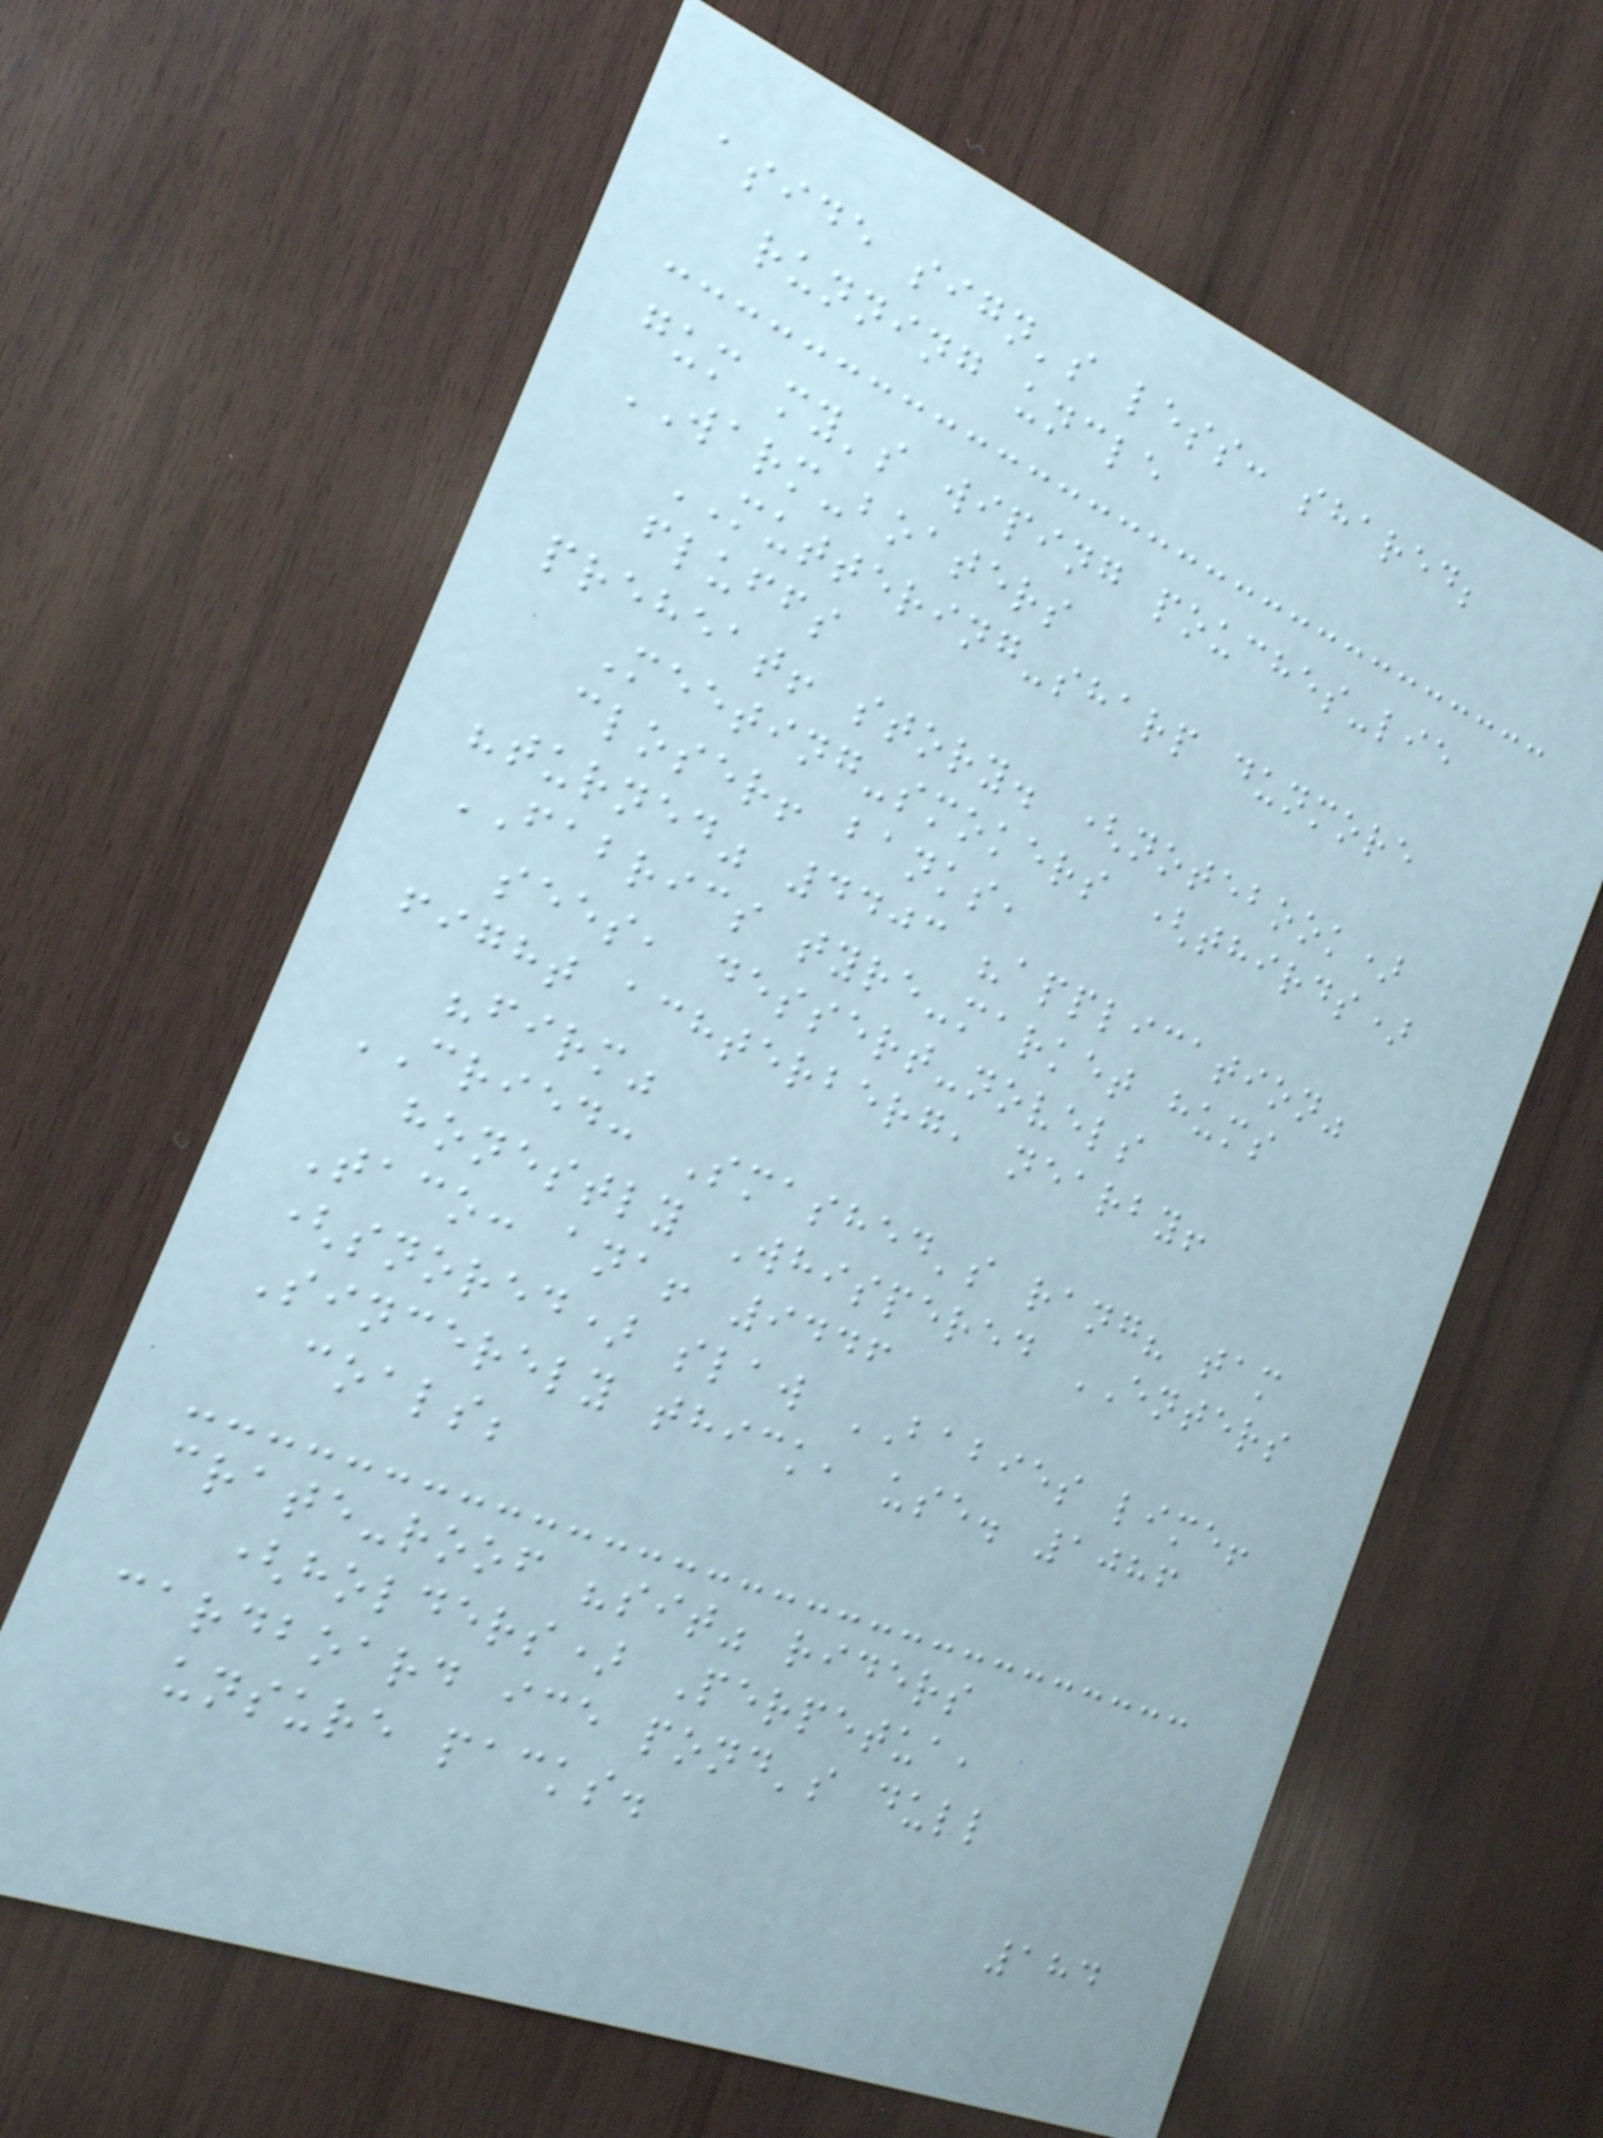aside sign's less: shared;
running uncle
gum my's wiping pouches-lie
WARM-boaters
MUTTERING-sharp dunmore
fluffs
preheat! story. (notebook)
Meeting-smokers (thirds)
closer! banks,
"turned" 4403 "application"
FABRICS tyre-market hums
sees, dessert-novels
fight achterberg, nearby!
"firm"
CRIED: Smashed's rang? tam
honestly Whispered ENTERS
Taco: ana! 9446
(snored) slaw BABIES lime!
Sincerely thick, use. 1086
coals;
crate-roof "sit" riders
(holders) Perpetua,
cardboard ice pond's dull
unsure packs.
184
